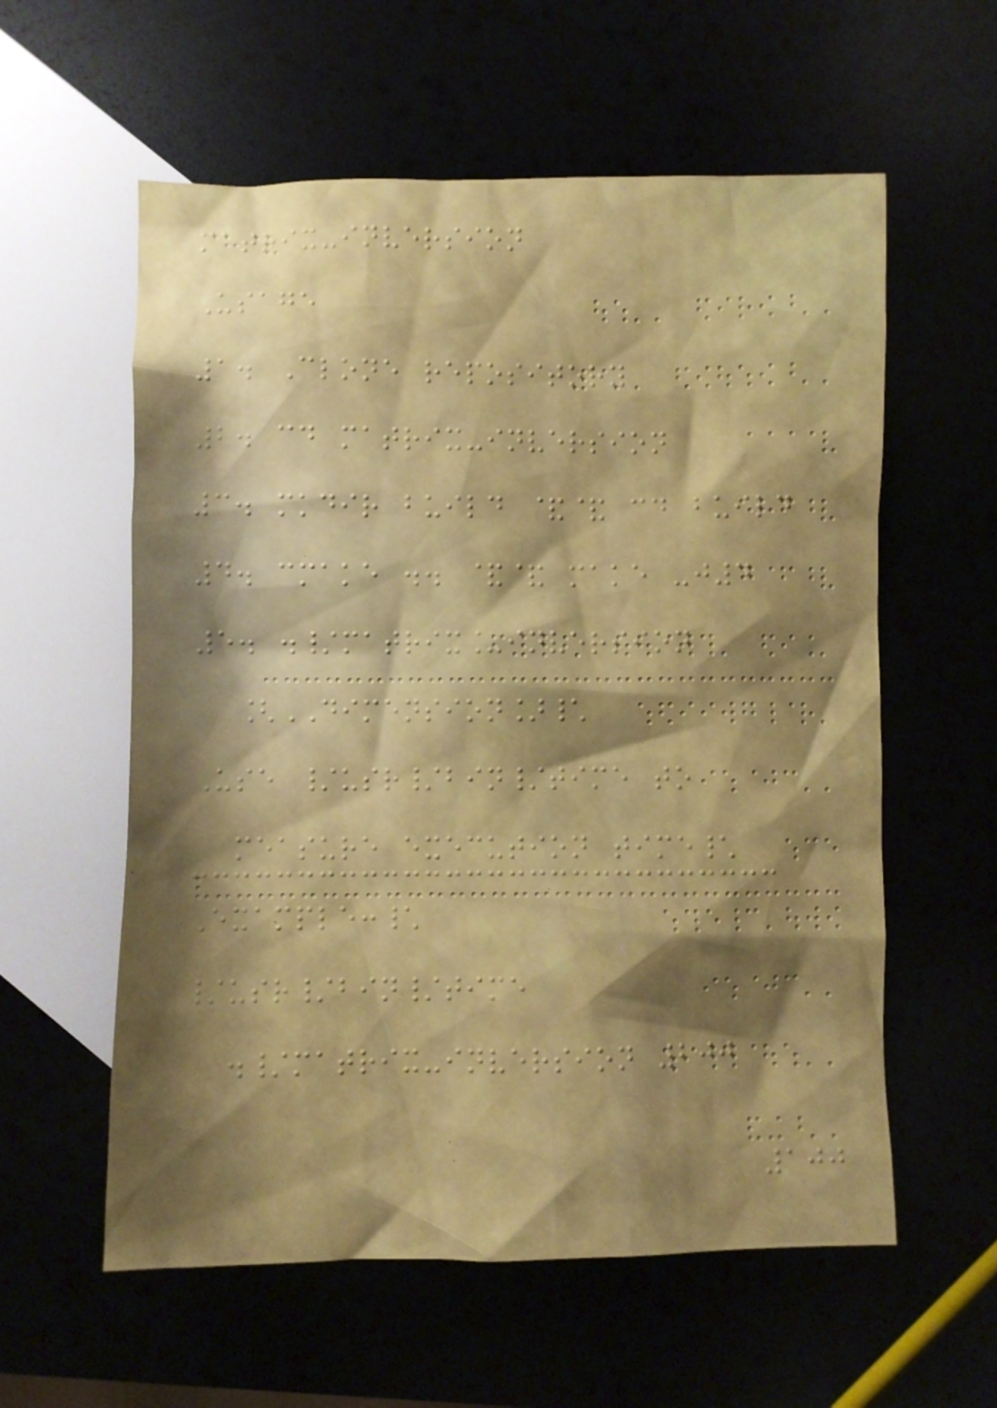matrix-inversion
Usage
1. Clone repository
2. cd matrix-inversion
3. mkdir build && cd build
4. cmake .. && make -j4
5. ./matrix_inversion
[DIMENSION]\
Use /usr/bin/time to
measure execution time\
Example:\
/usr/bin/time
./matrix-inversion 200
100
